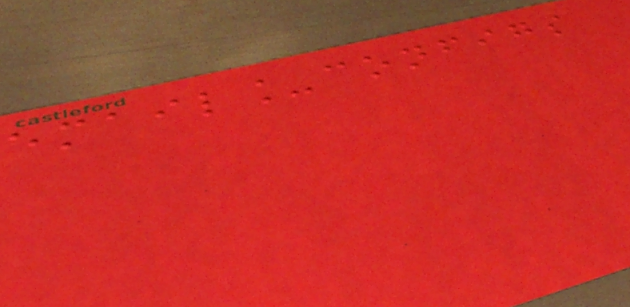email_configs
